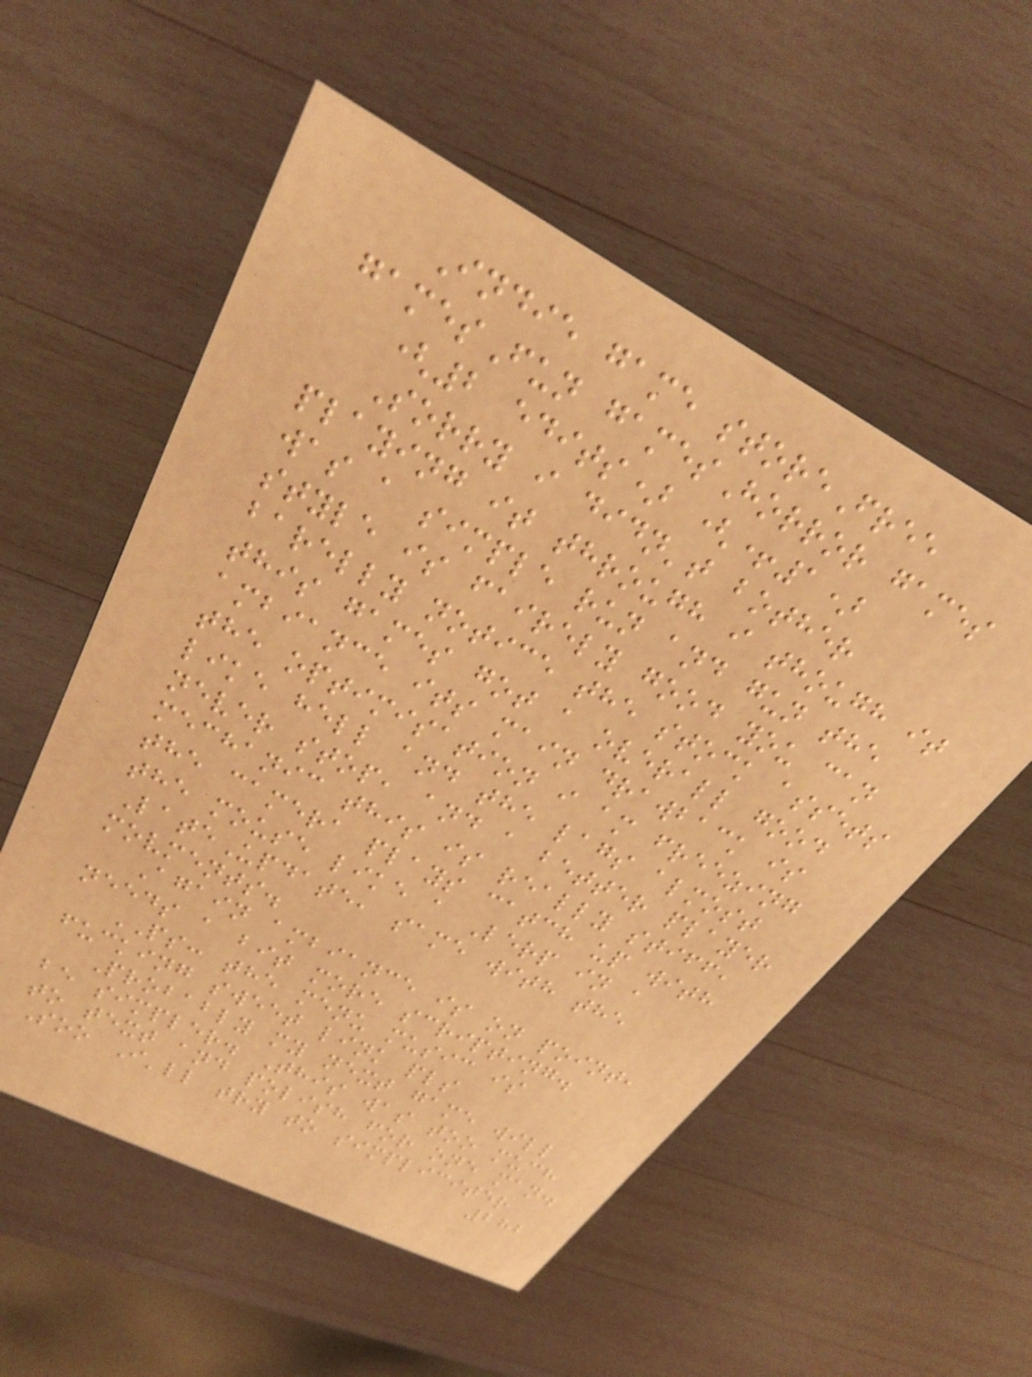Indie game storeFree
gamesFun gamesHorror games
(2 edits) (+1)
Sorry i didn't bother
playing it through i though it
was a simple run and gun the
style is fairely good you can
barelly notice the stock assets
this games got a overall good
ambiance its main drawback is
the optimisation i am freezing
like hell and the lags almost
never stop, and a better player
mechanic this is really stiff,
the camera plays catch up with
the mouse like a Lerp in a
LateUpdate, same with the
movments.
Again ambiance is on point,
needs a bit more scripting.
PS: the menu music is
fucking sweet link pls
Probably my next game will
be simpler. This was too much
to text and polish for one man.
Soo I'll try to simpliciter
282
